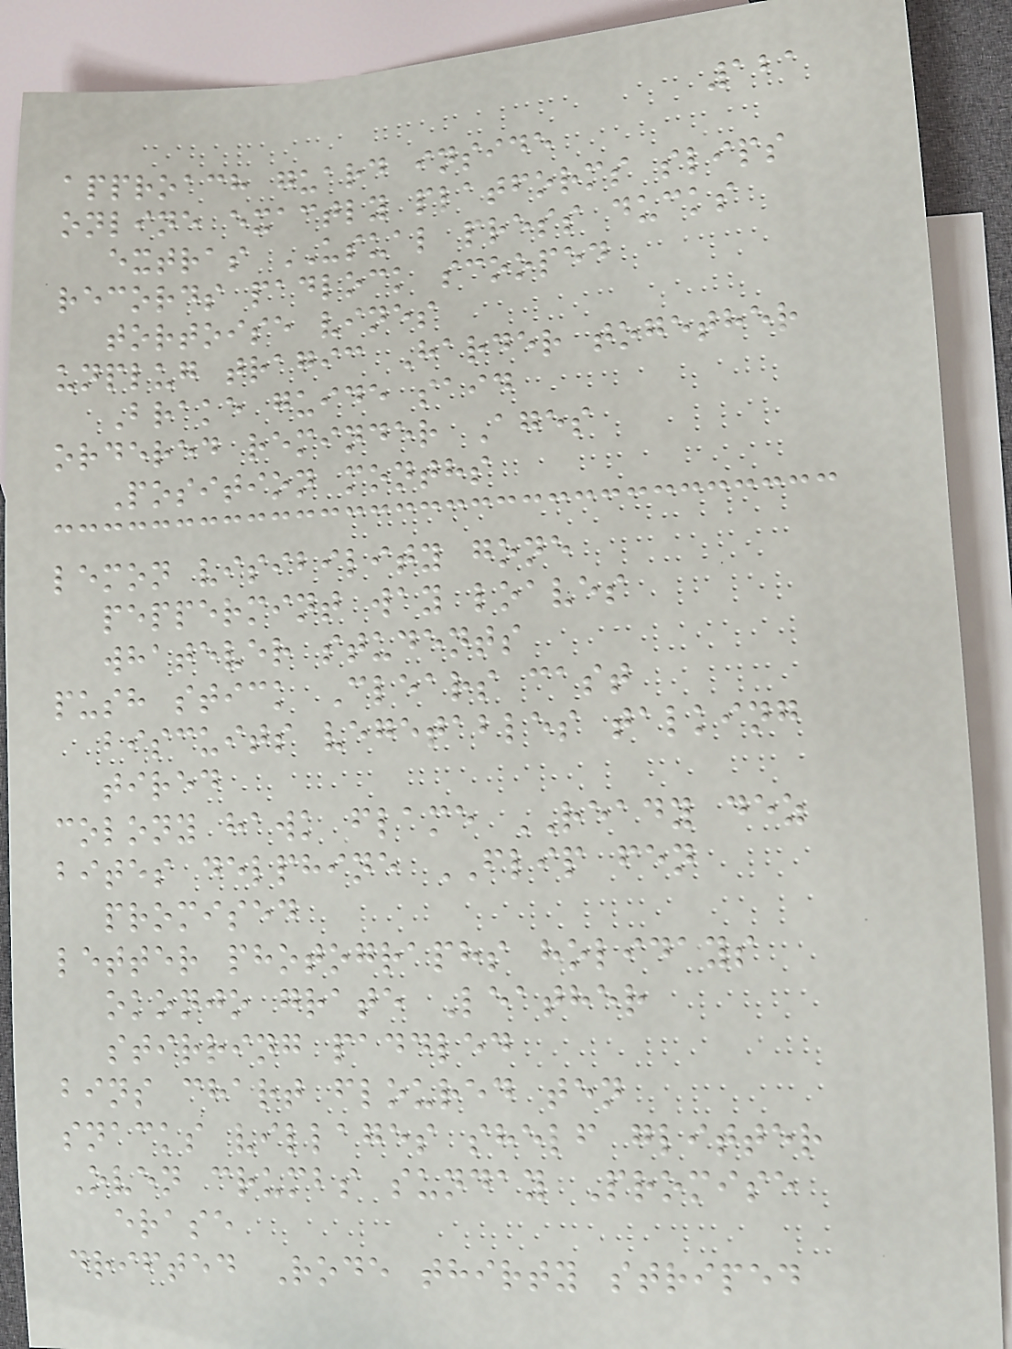121
approach guard inside
online exactly platforms slips
extras USUAL press ducks
records padlock scooped
tortoise vines
unplug tragic Harder together
Brake guide said
ordered reminder Ages
Position months
lemon visibility gone
peppermint way loaves
whatever students
push stick Clears cast
biscuits vegetables talking
tired
colony hawk flame READY dez
bites delphine FLIP fen
promised
letter photographs holidays
okonjo grate Leather
stirring paddled
bins chart floured ten
snacks villages shelf glitter
Oven crumbs sunday Promise
erase
drifted Rode thirty striped
